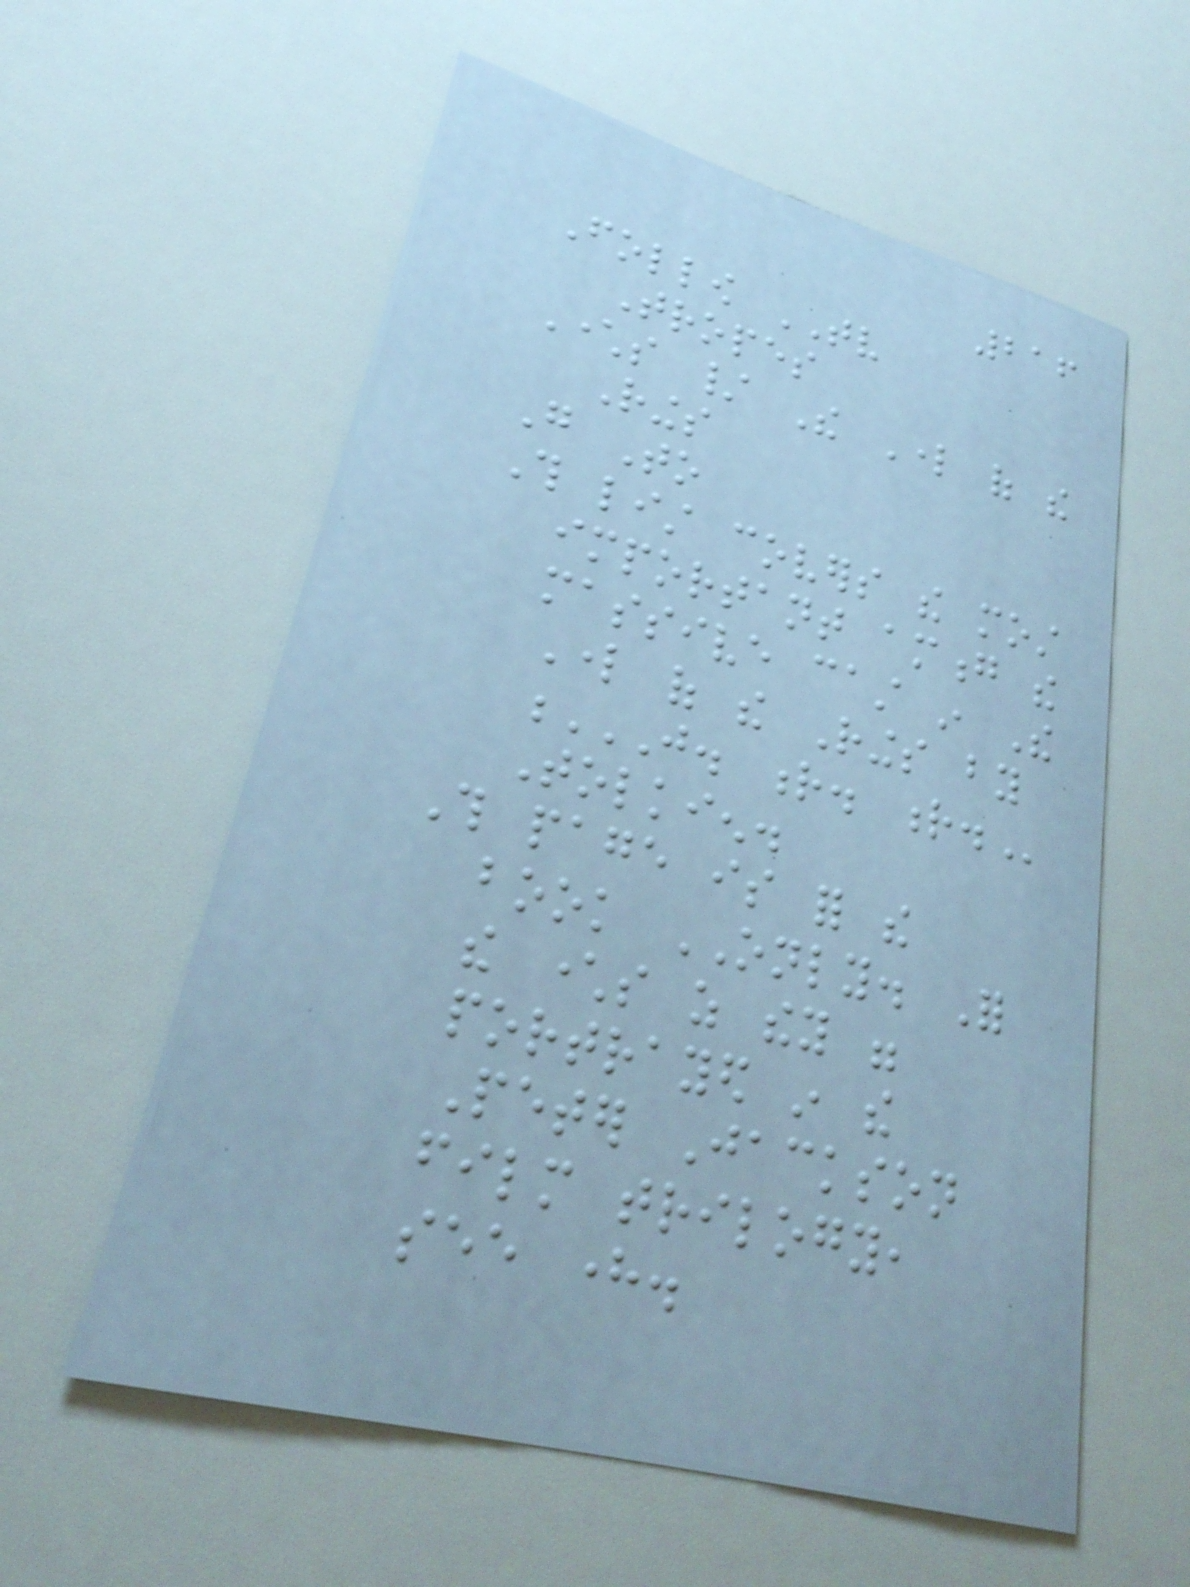216
Follow TV
Tropes
Characters / The Lord of the
Rings
Go To
This list covers the most
important among the
massive cast in The
Lord of the Rings by
J. R. R.
Tolkien.
This page is for the
book ONLY. For
the characters as they were
portrayed in the
Peter Jackson
film trilogy,
see here.
